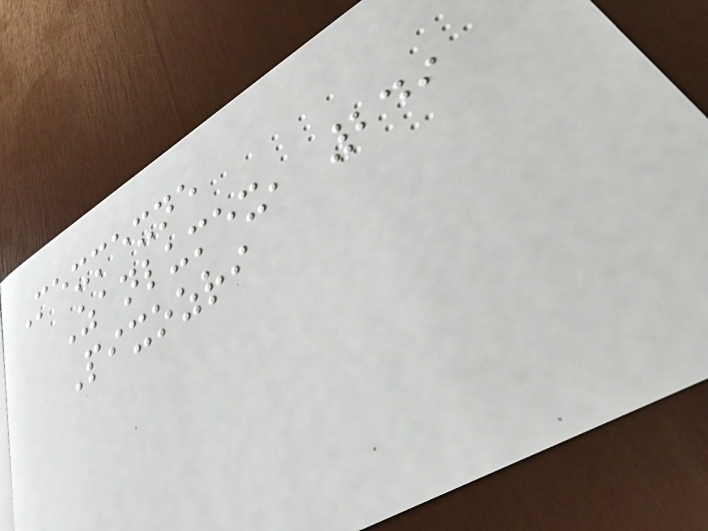Mexmexne
Zanlumex, 249
Pixozri
